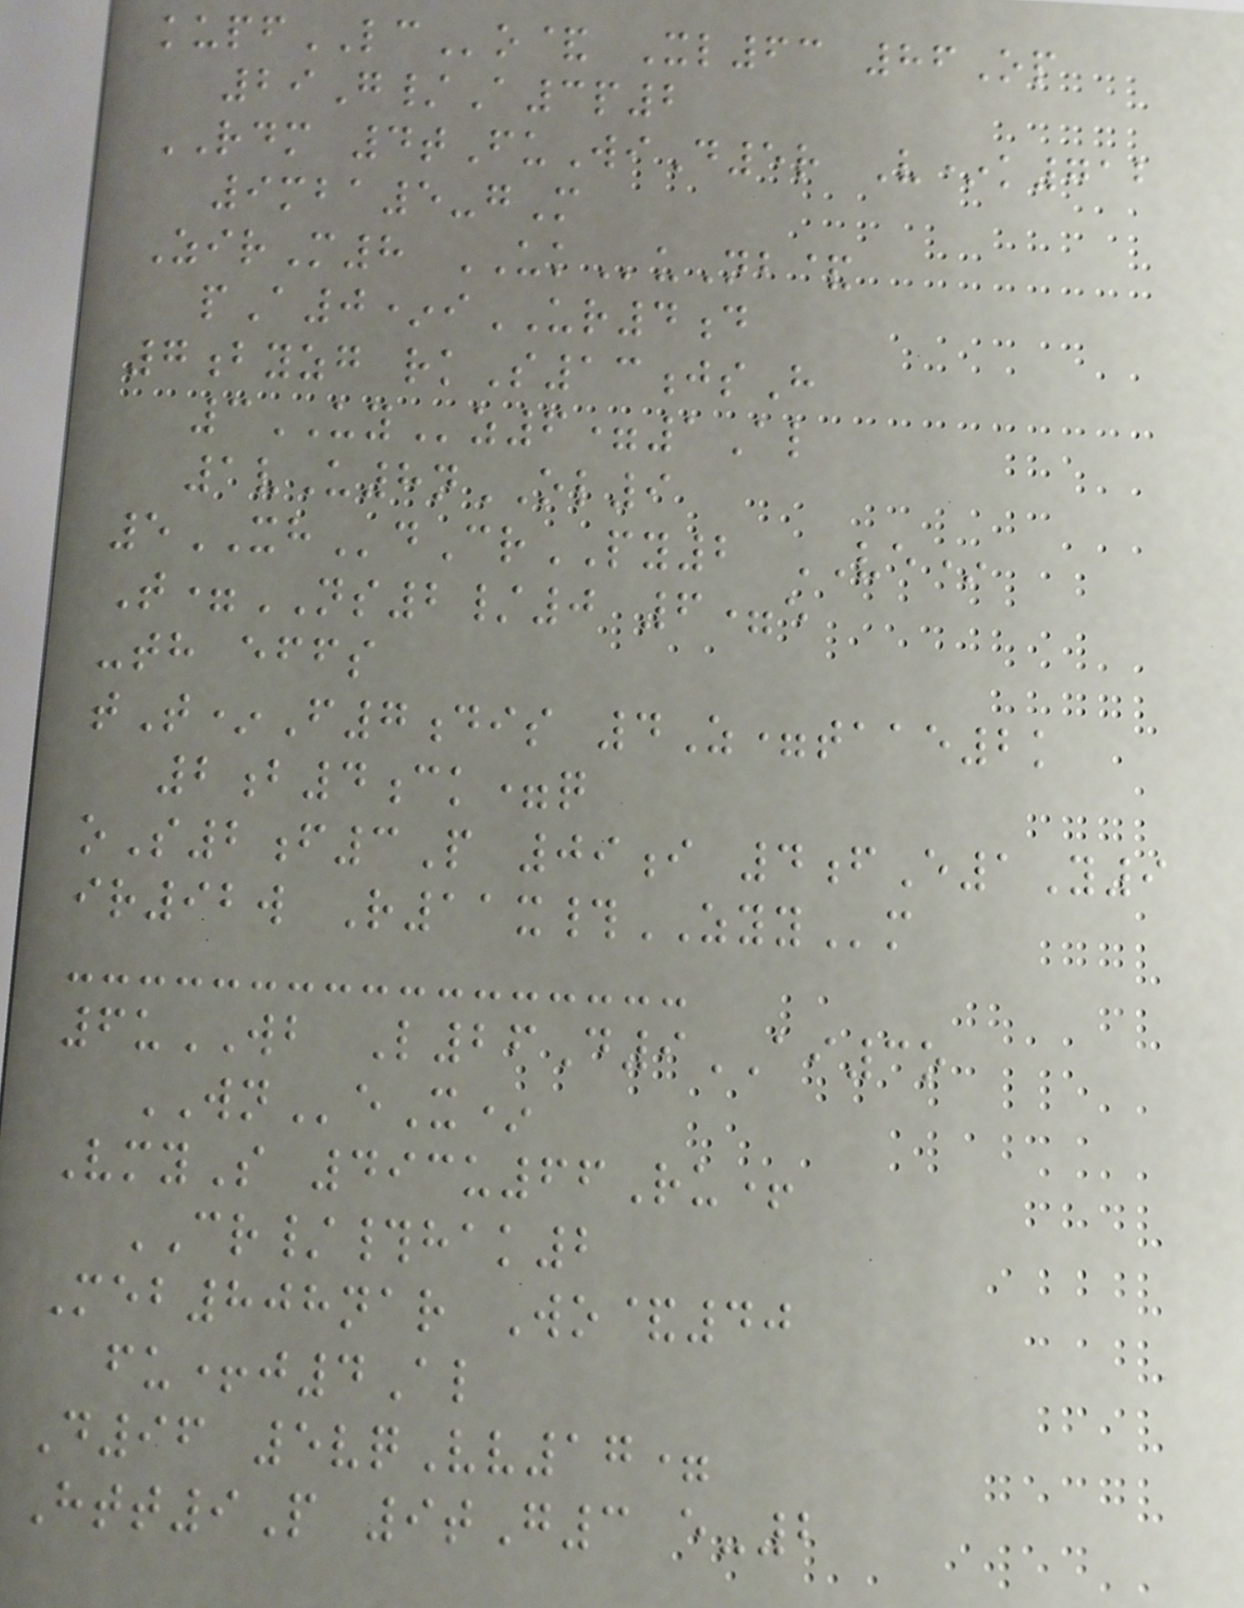kupfLCo& Xl63 86Op
29G/A3p2
RDM 4tFuWiD5r V*k712
9mba5-gM
ZirM8 UKuNb&
pA0*iUR4d
7byzg rkS13jsH
3UYz6=1Al
1vU8nOL9
5XHdCrPY2 VE*
T=NS2/0 6=e
-th effs
tT*F7dis 4Z=taae2k
2b4ck=q
oS2f3P 09i 4fE1Y9
ir92w R11x#ZYYm
6uWB L26D9AI3o
WNeX*
VmyS 493u66Ru+
CR/#hak2
Meb808nar Wo&40
fu+j4Al
D96 5vqVv17=
Htt9P 9tG3 e-2
